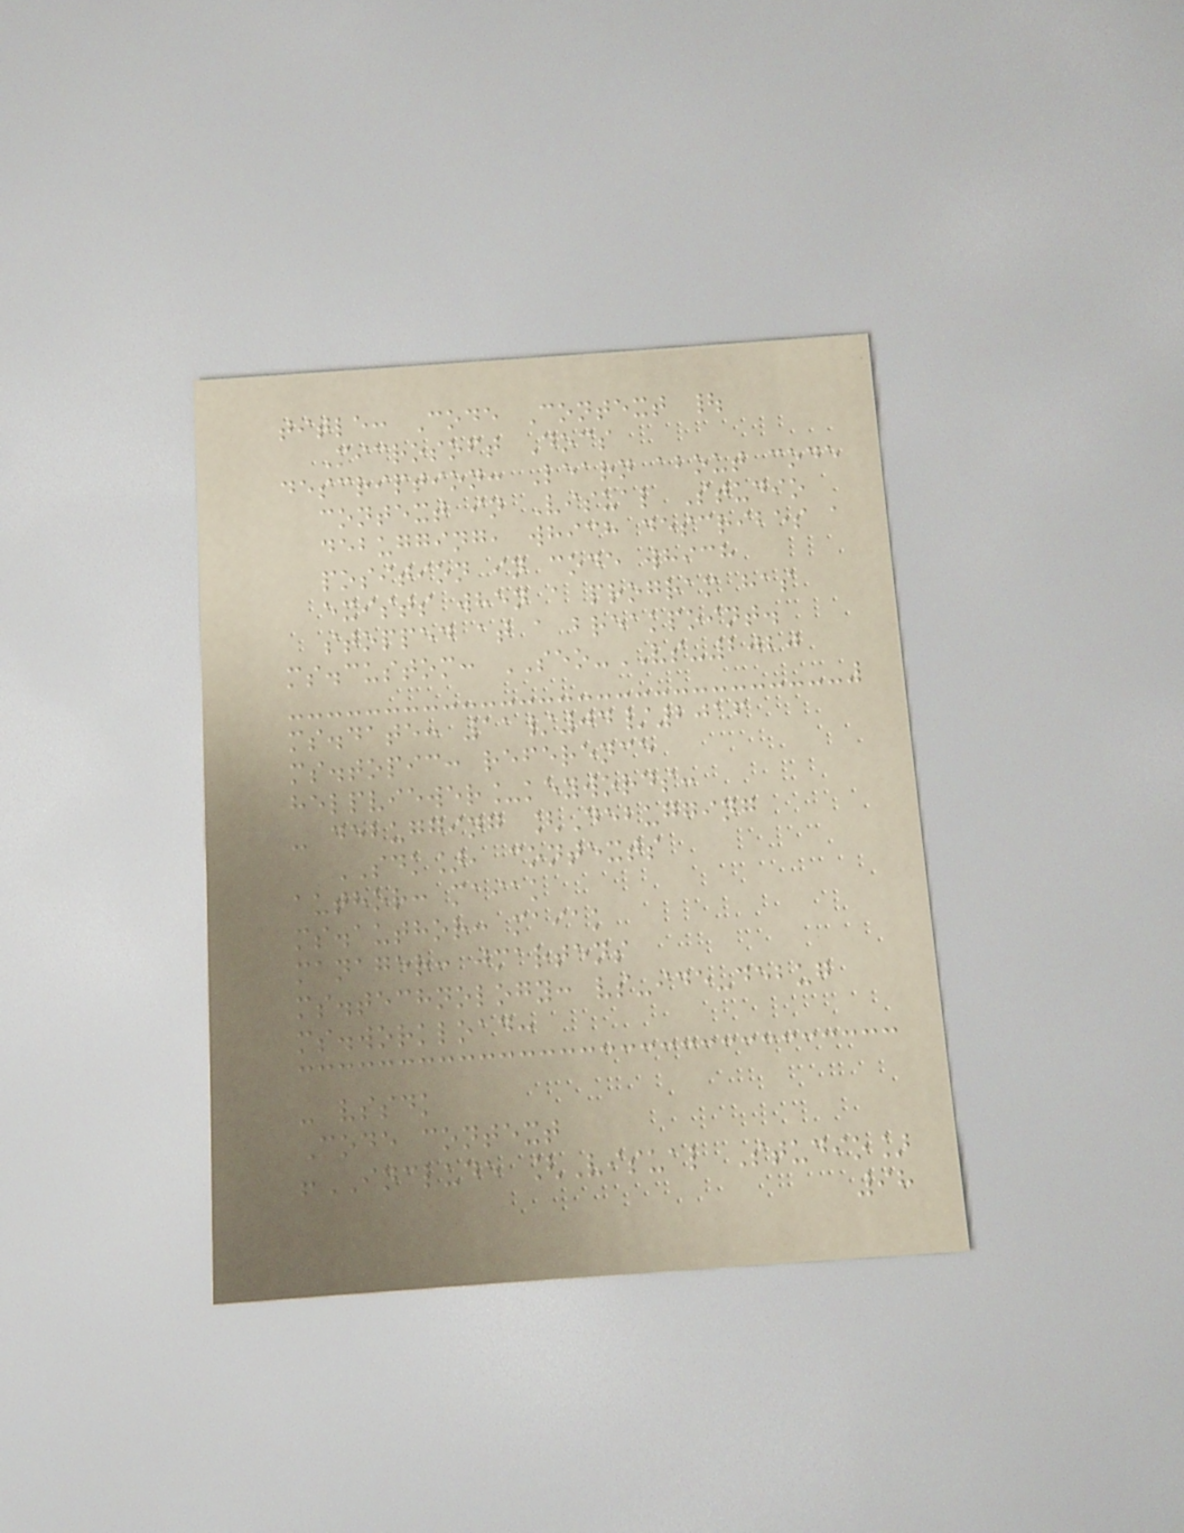title: Code Context |
Microsoft Docs
description: Learn about code
context in Visual Studio
debugging, which describes a
position in code which
exists when a program has
stopped at a breakpoint.
ms.custom: SEO-VS-2020
ms.date: 11/04/2016
ms.topic: reference
helpviewer_keywords:
- debugging [Debugging
SDK], contexts
author: maiak
ms.author: maiak
manager: jmartens
ms.technology: vs-ide-debug
ms.workload:
- vssdk
Code context
!INCLUDE [Visual Studio]
98
